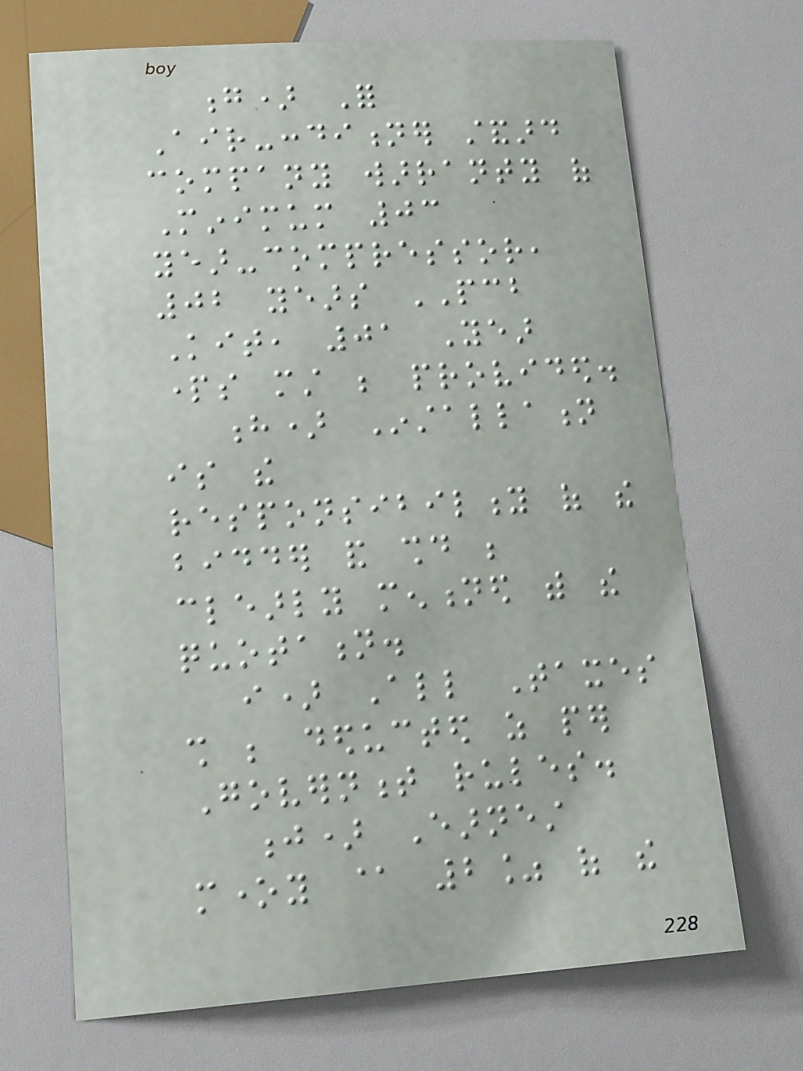g) For
Air-conditioner standard
company warranty of
Minimum 03
year-compressor,
02 years PCB
Kit, 01 Year
parts must be provided.
h) Installation
is the
responsibility of the
bidder and should be
clearly mentioned with the
quotation.
i) All Taxes
shall be deducted as per
Government rules.
j) Earnest
money @ 2% of the
